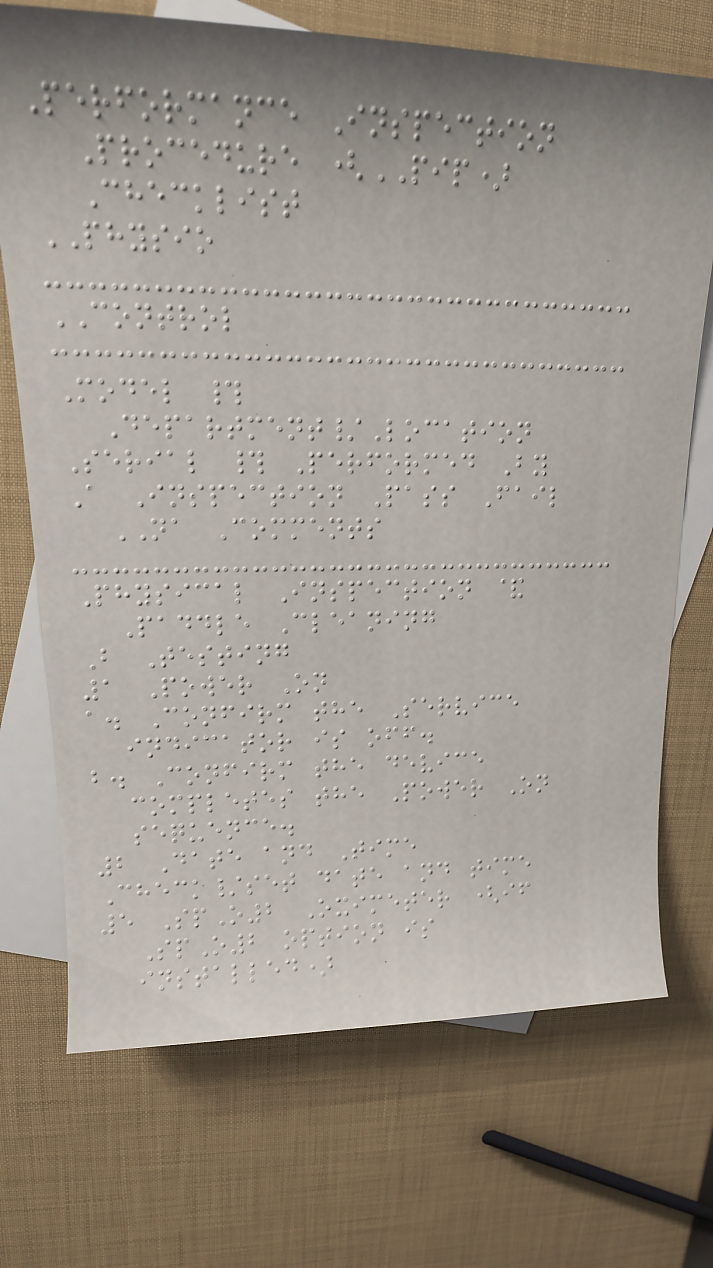Performance Inspection
Procedure (PIP)
Checklist
PHYSIO
CONTROL
Model #
Department/Location
Serial # Performed By
A Inspection Pass Fail
NA Comments
Physical Inspection &
Paddle Cleaning
B Testing
1 Power On
a. Confirm the Service
indicator is off.
b. Confirm the device
completes the Power On
sequence.
2 Date and Time
Check/set date and time
5 SpO2 Oximeter (if
SpO2 option is
installed)
